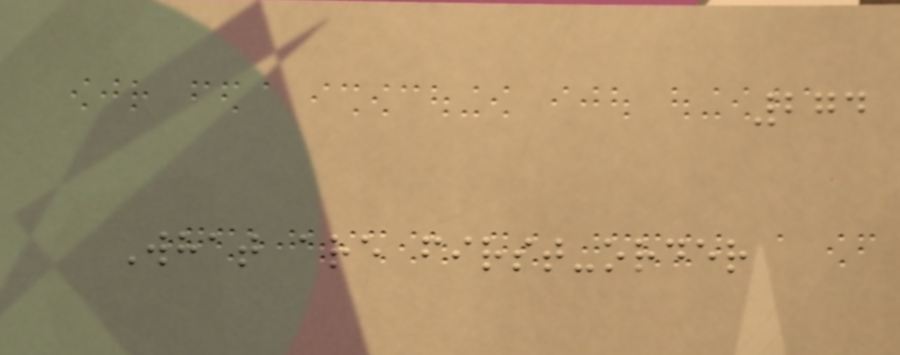274
What are first-order
